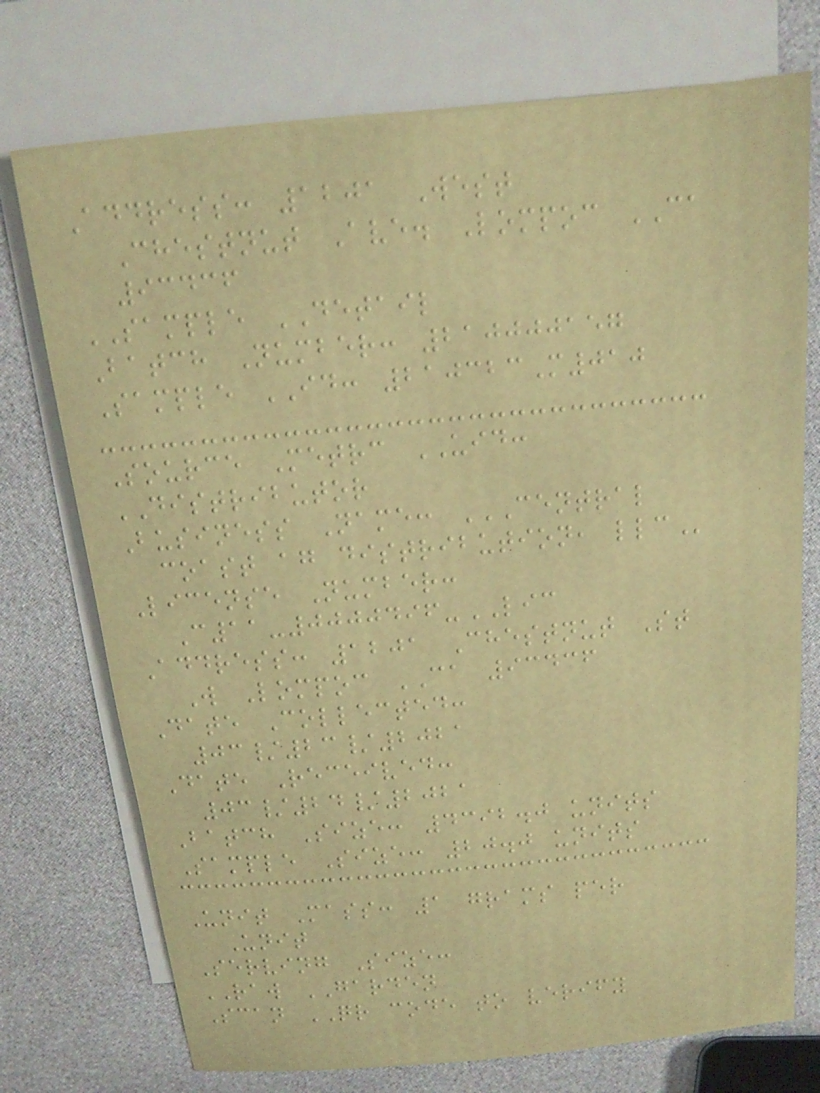Address: 1201 West
Chestnut Ave. Lompoc CA
93436
SAMPLE DETAIL
Batch Number: 210000157
Sample ID: 210323M010
Source Metrc UID:
DISTRIBUTOR
Business Name: CENTRAL
COAST AG DISTRIBUTION, LLC
License Number:
C11-0000496-LIC
Address: 1201 Chestnut St
W Lompoc CA 93436
Date Collected:
03/23/2021
Date Received:
03/24/2021
Batch Size: 4392.0 units
Sample Size: 20.0 units
Unit Mass: 1 grams per
Unit
Serving Size:
RAW GARDEN
Scan QR code to verify
